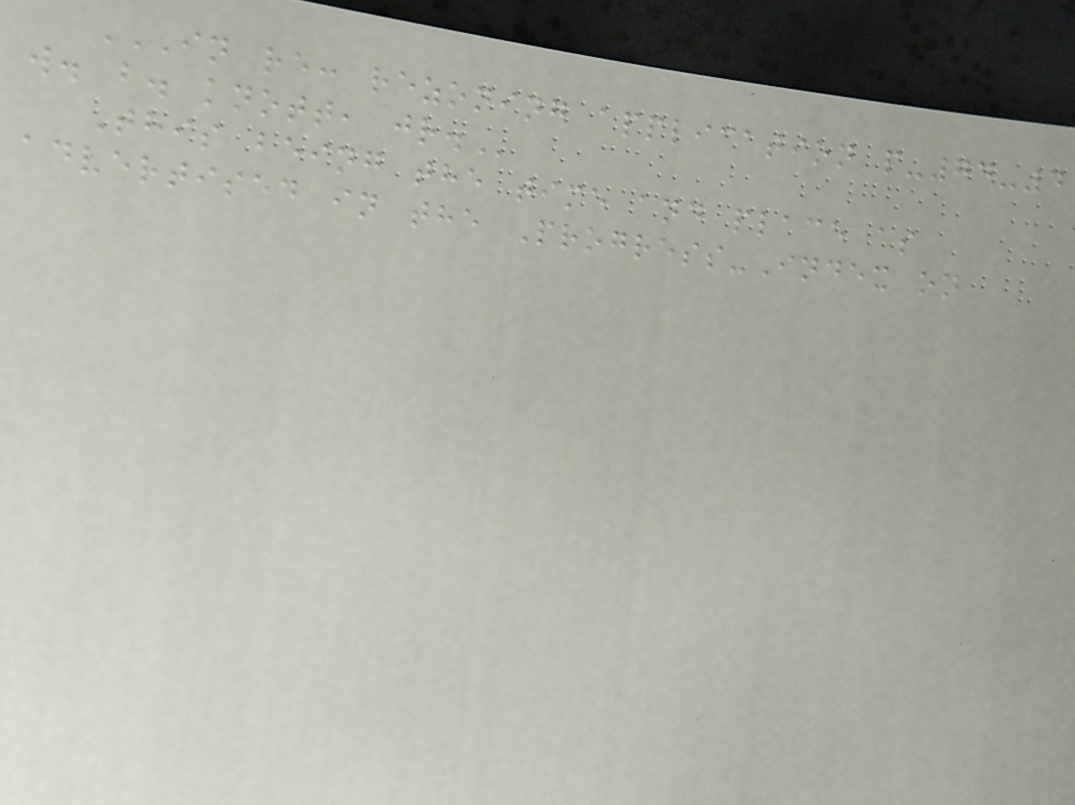IN RE: REZONING APPLICATION P-74-4
W. B. KNOTT, JR.
This being the time and place as
advertised in the Progress-Index on
